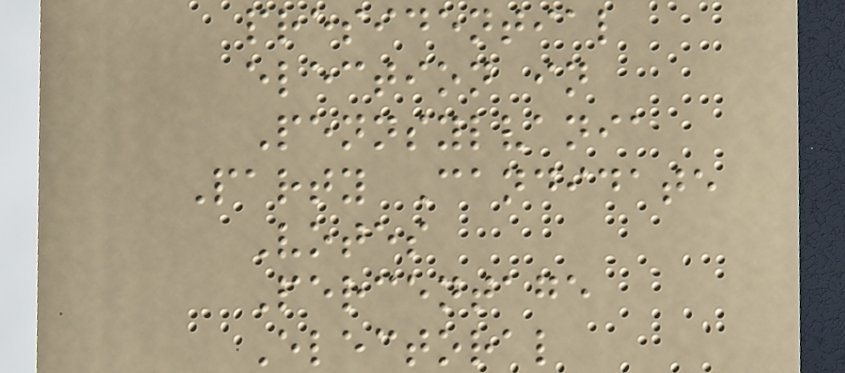presidential
election in
Pennsylvania
Party Candidate
Votes
Percentage
Electoral
